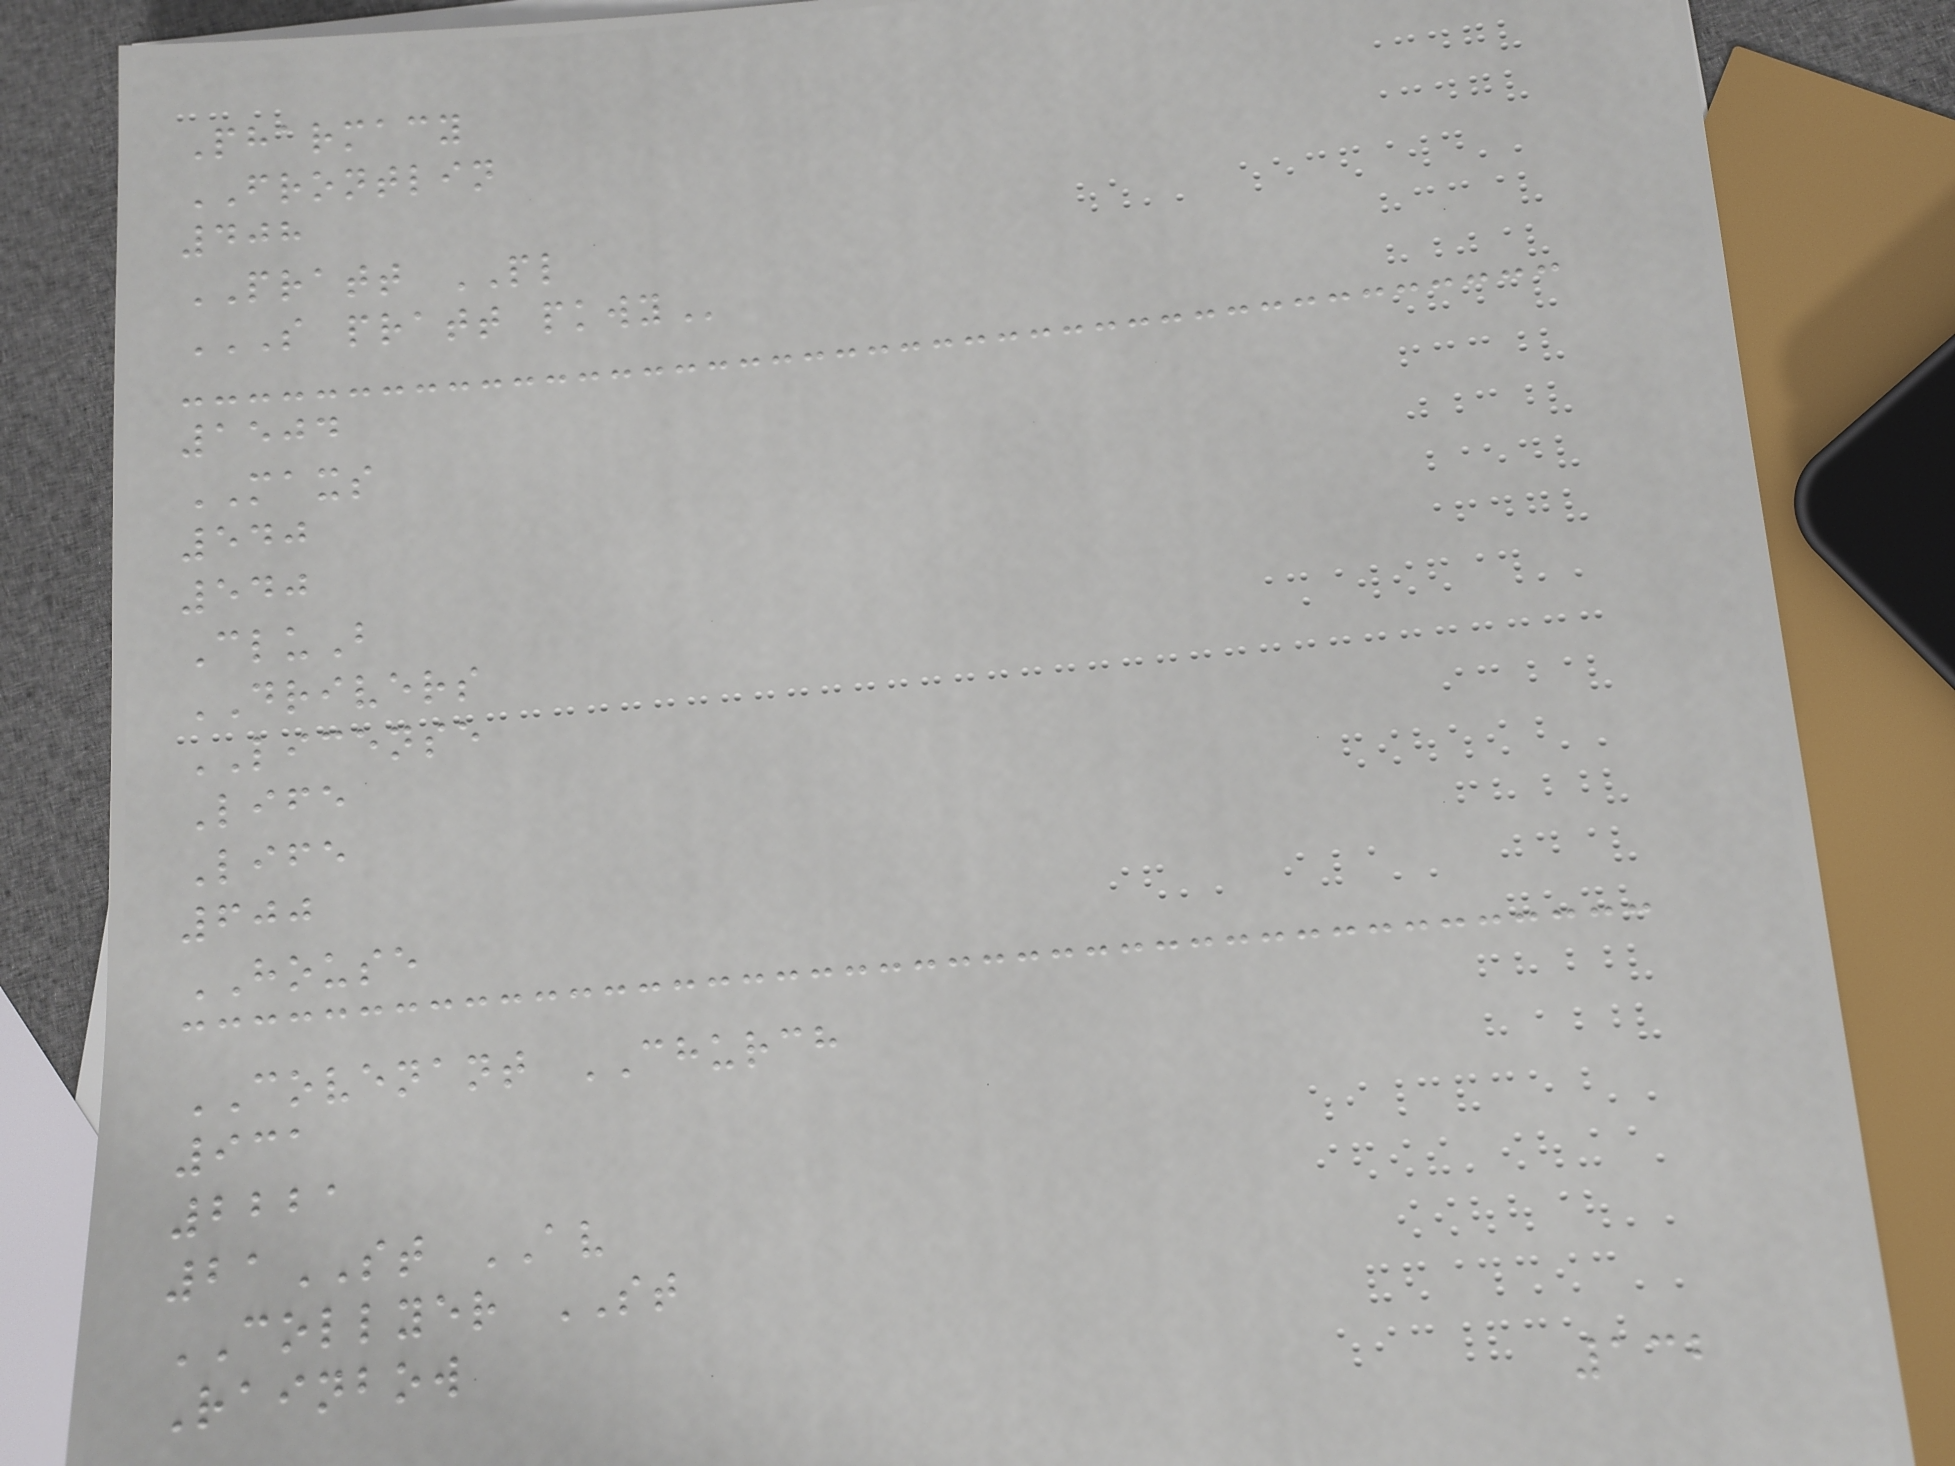Pharmacy
FRONTLIN
408
PRATT PL
S PRATT PKWY
1504
MAXS
540
540
CluB
DRIVERS
LICENSE
Life
Life
600
HOUSE
COVENANT CHURCH
931
2221
21ST AV
COLLYER ST
Rainbow
132
